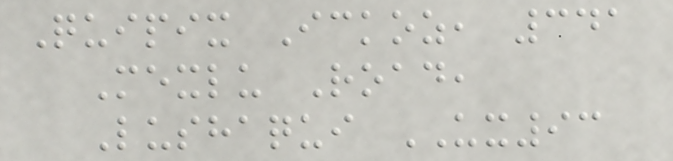Quipix Ickoz, 341
Mexlu Road,
Lushaqui UX93
